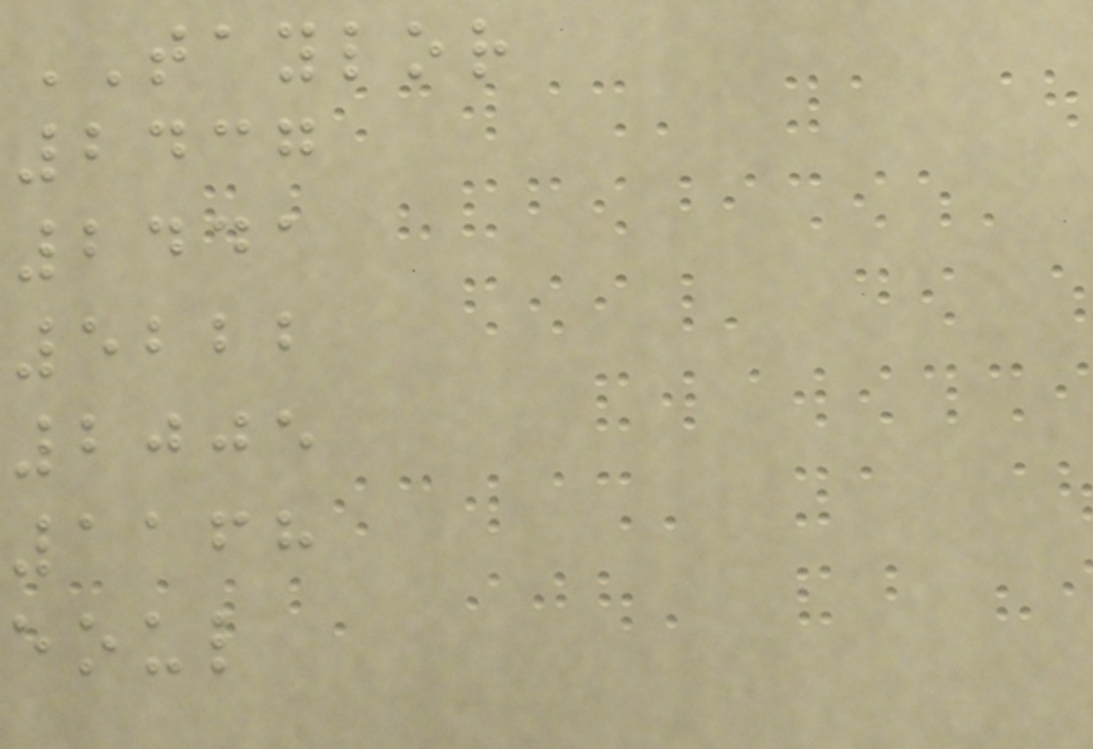TAYLOR
2437
2441
5222
2005
1168
eoul
